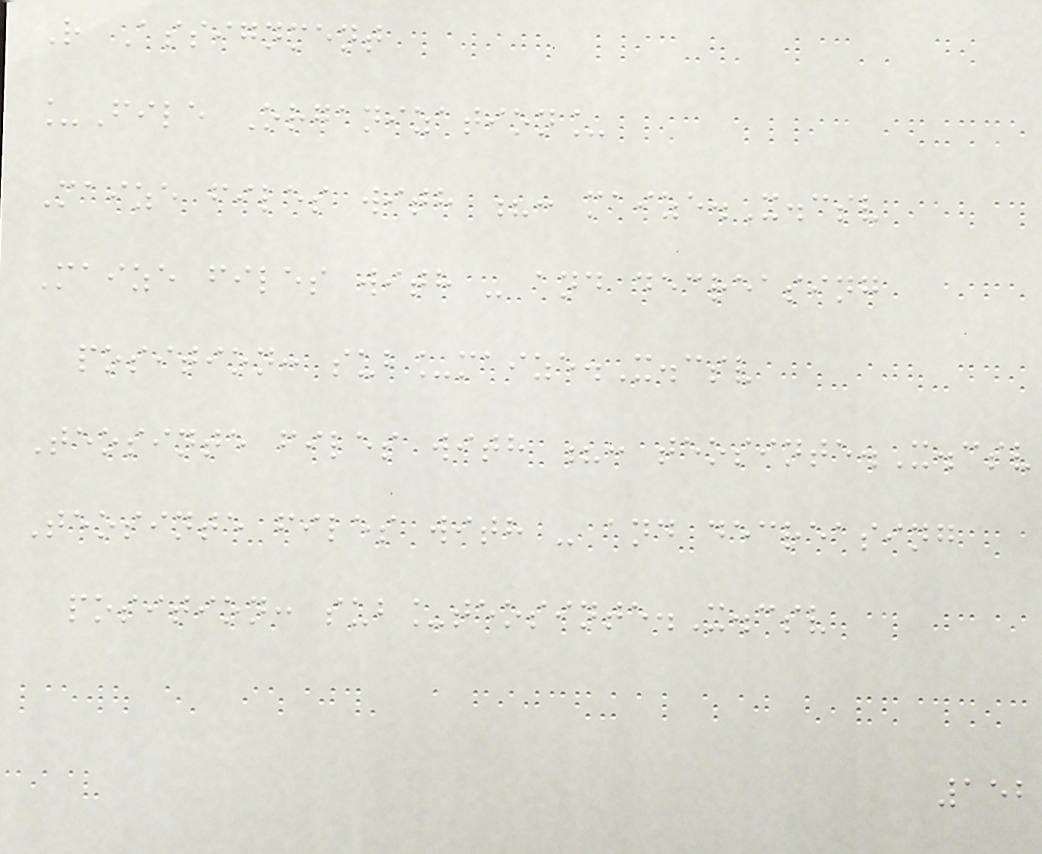R Assignment
_File Organization_
Maize files with ?: maize.X.csv
Maize files with - and decreasing
position: sub_maize.X.csv
Teosinte files with ?: teosinte.X.csv
Teosinte files with - and decreasing
position: sub_teosinte.X.csv
152
